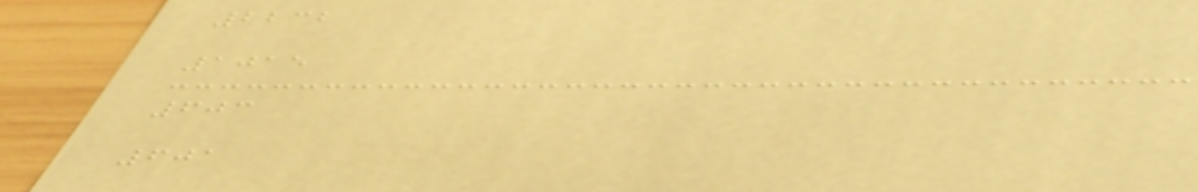2232
1015
603
601
